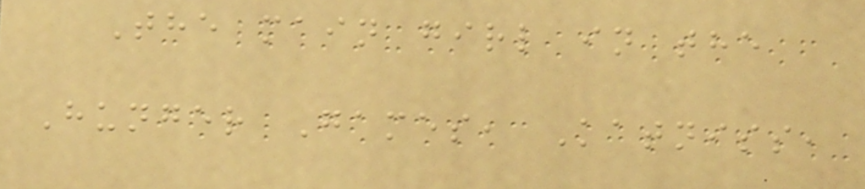The main girl in the
Hunger Games, Katniss,
